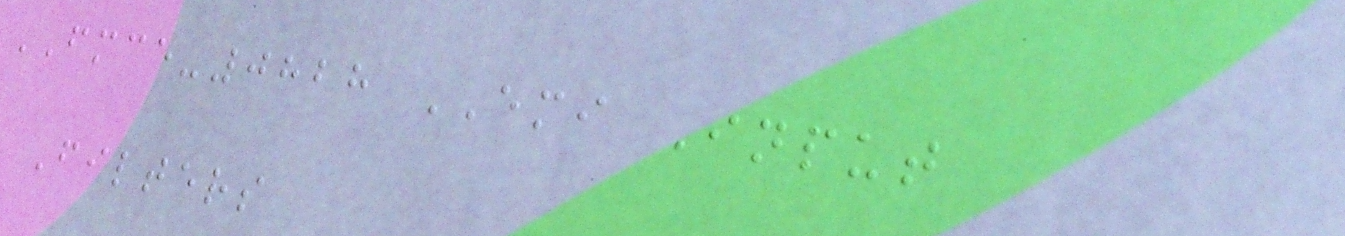FMCE-0828 EMI Input
Filters
